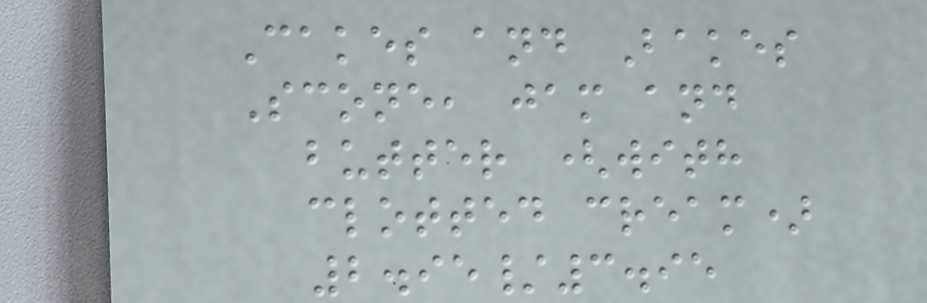Cakes and Bakes
Scone, jam and
butter (with
clotted cream)
2.95/3.95
